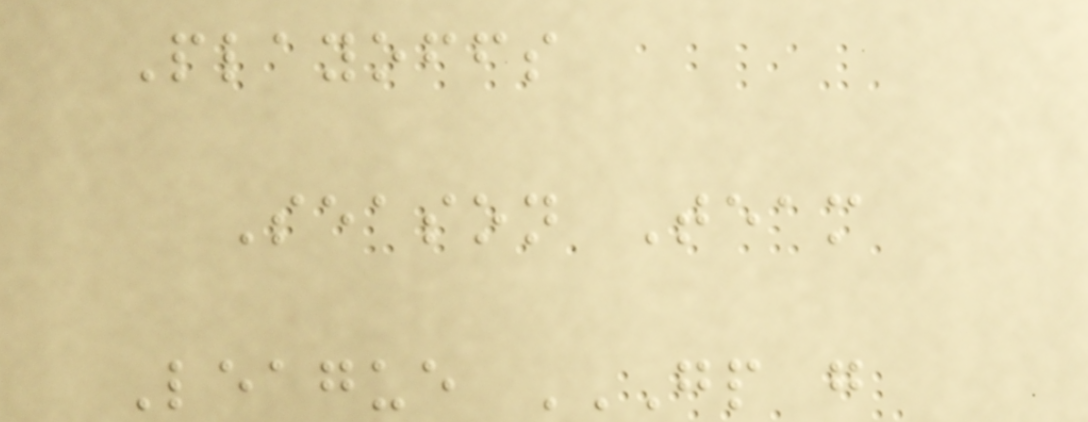Playoffs
Season Team
League GP G
